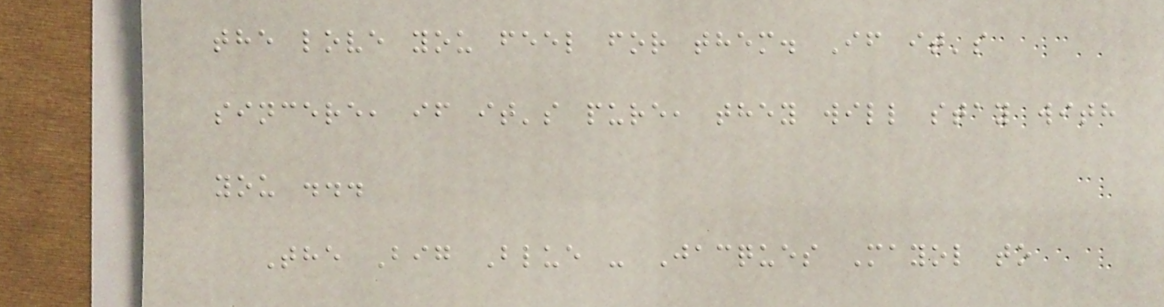the love you feel for them. If it's
sincere, if it's pure, they will stay with
you ...
The Big Blue - Jacques Mayol to
